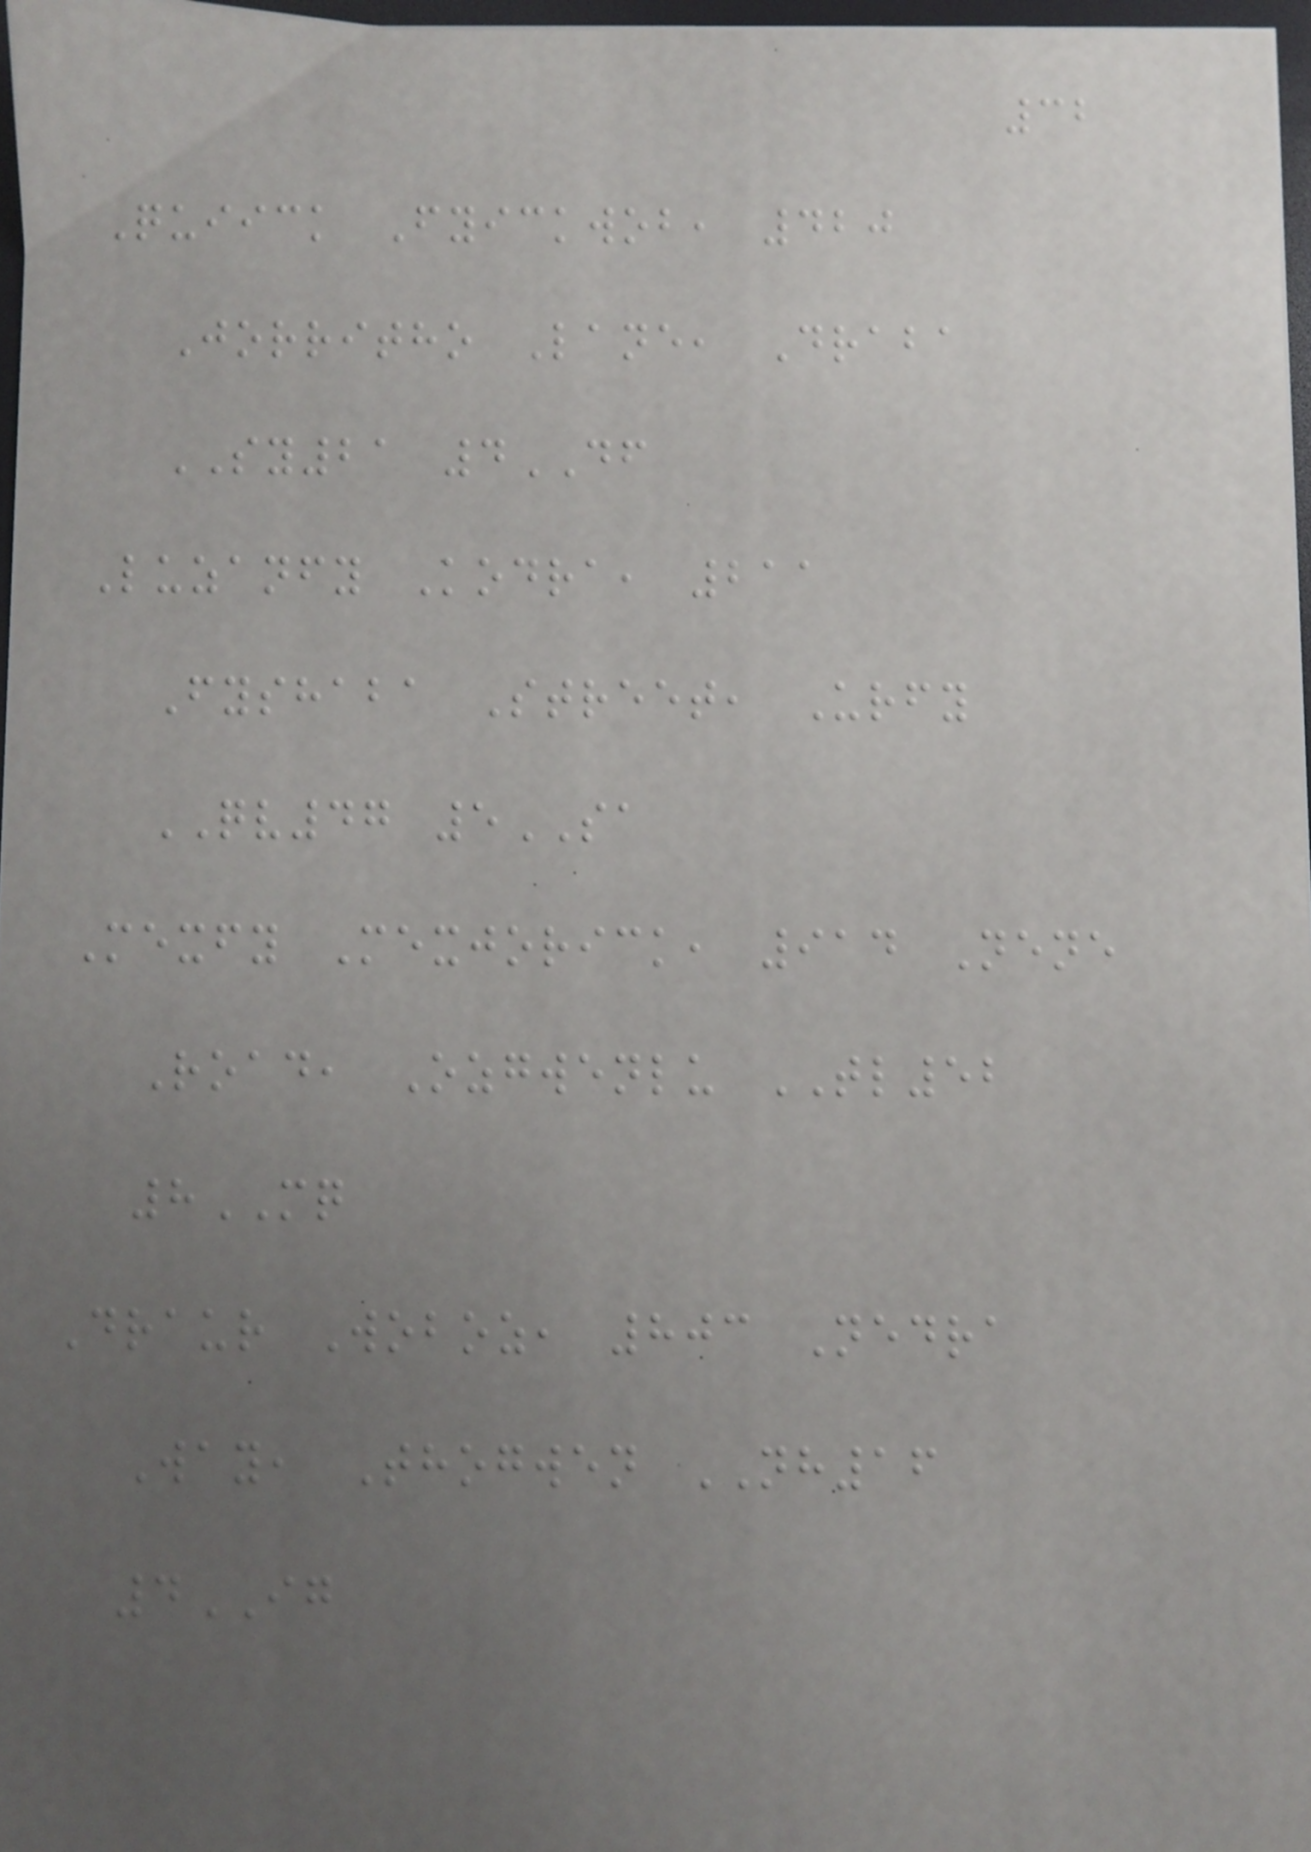32
Quiick Fyickwob, 420
Jorritho Lane, Draba
SY21 4DF
Luzanfy Kodra, 211
Fyshaba Street, Urfy
QV47 5SA
Mexfy Mexjorick, 914 Nene
Road, Ozgwenlu TL52
8MQ
Draur Woboz, 803 Nedra
Way, Thogwen NH16
4IG
